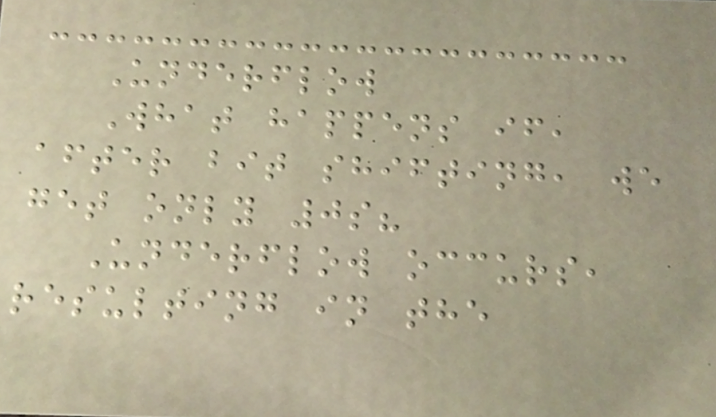Underflow
What happens if,
after bit shifting, we
get only 0s?
Underflow occurs,
resulting in the
